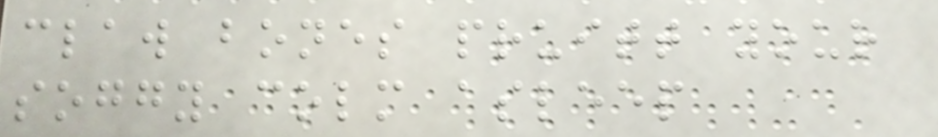claw bones pruitt your
soggy colm asleep
